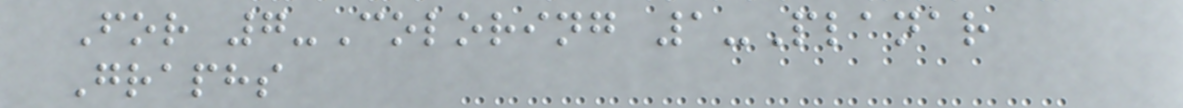For 7-Coloring 1-Planar
Graphs
